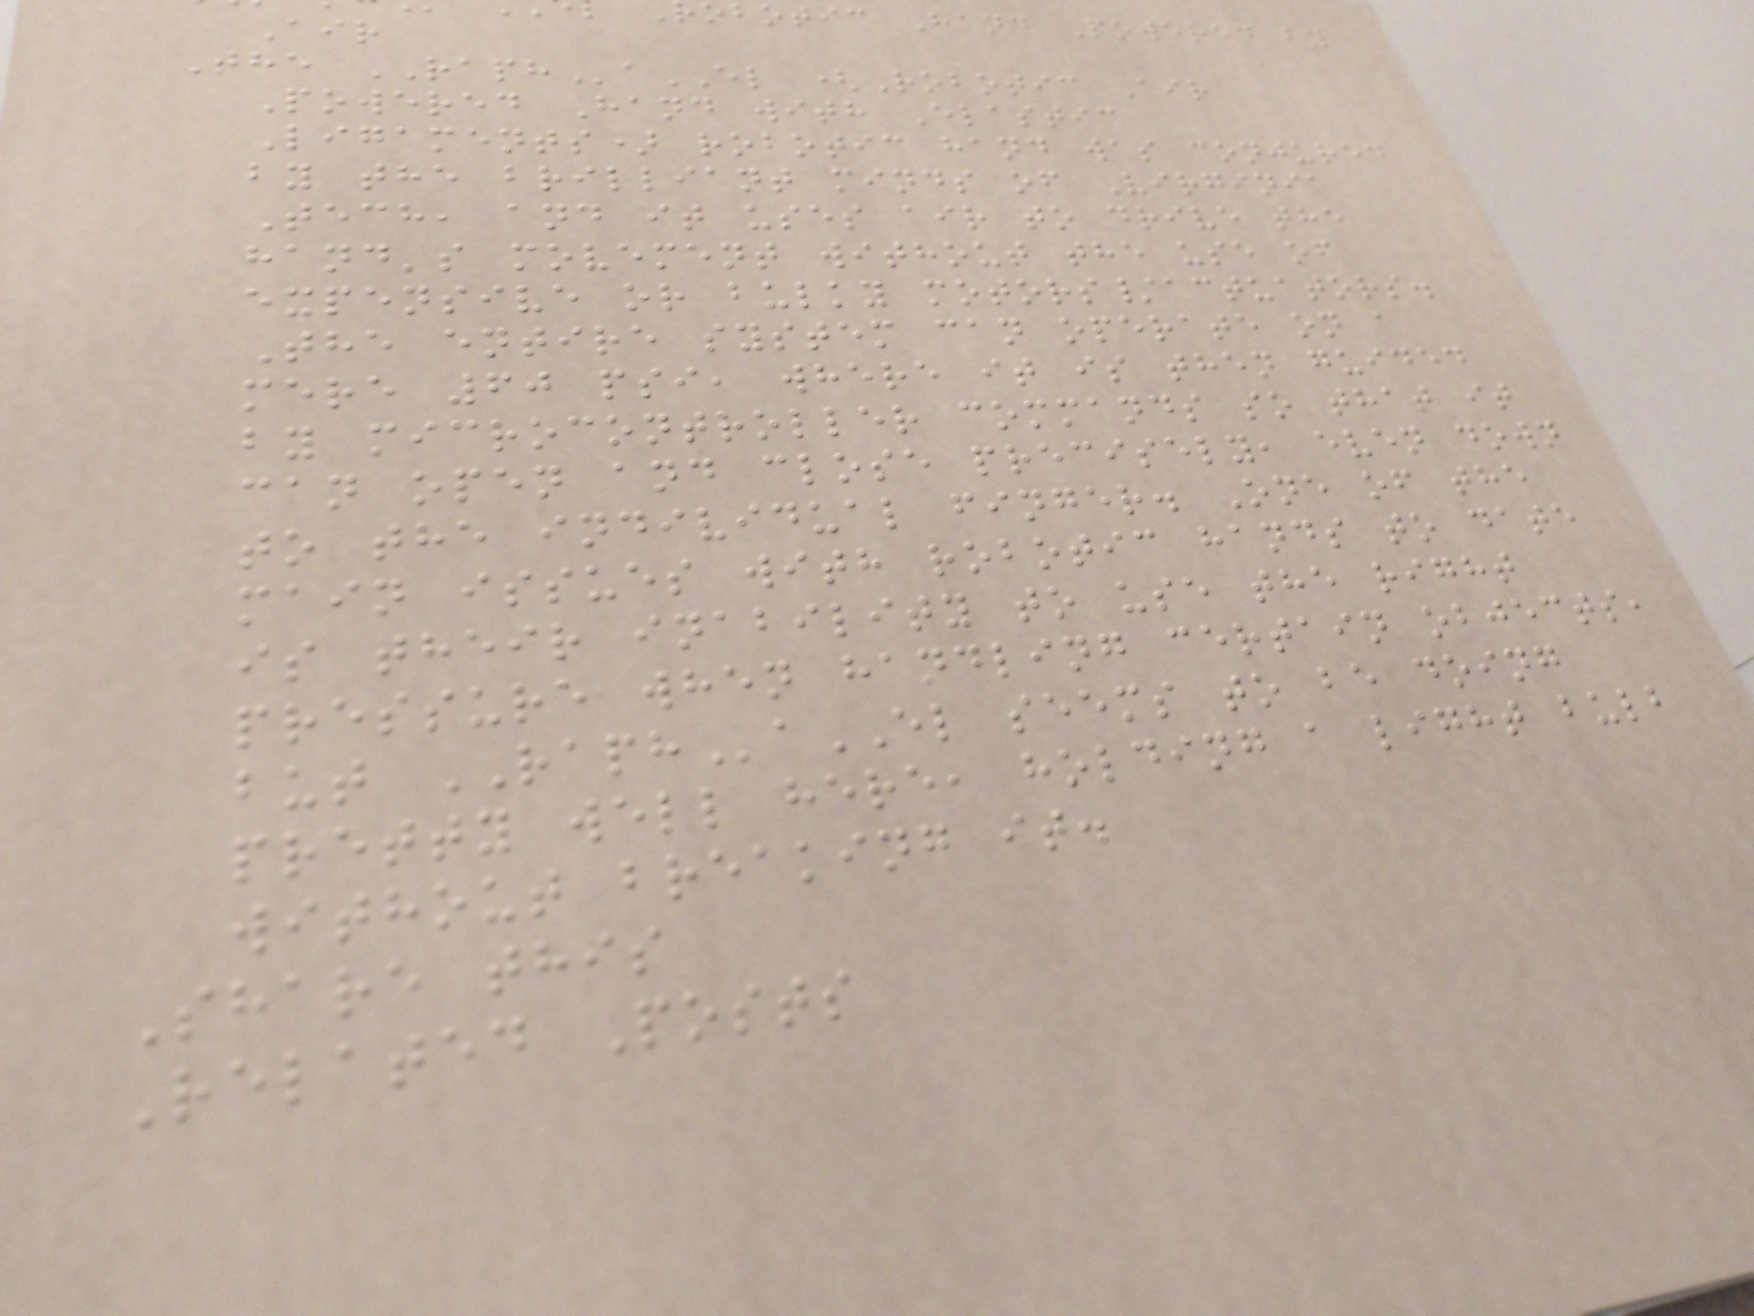obotic Hand Powered by
Air
The RAPHaEL (Robotic Air
Powered Hand with Elastic
Ligaments) robotic hand was conjured
by the brilliant minds of Virginia
Tech, and it uses air to drive the
hand's movement without the use of
expensive or bulky motors/actuators.
The entire system can operate on a
mere 60 psi, where it is then guided
by microcontroller commands so that it
can open and close precisely, even down
to the individual finger. One of the
main issues with robotic hands to date
is their inability to use the right
pressure when handling certain objects,
but RAPHaEL seems to be doing
pretty well here, holding a light bulb
without breaking it.
Share this
Related Posts
